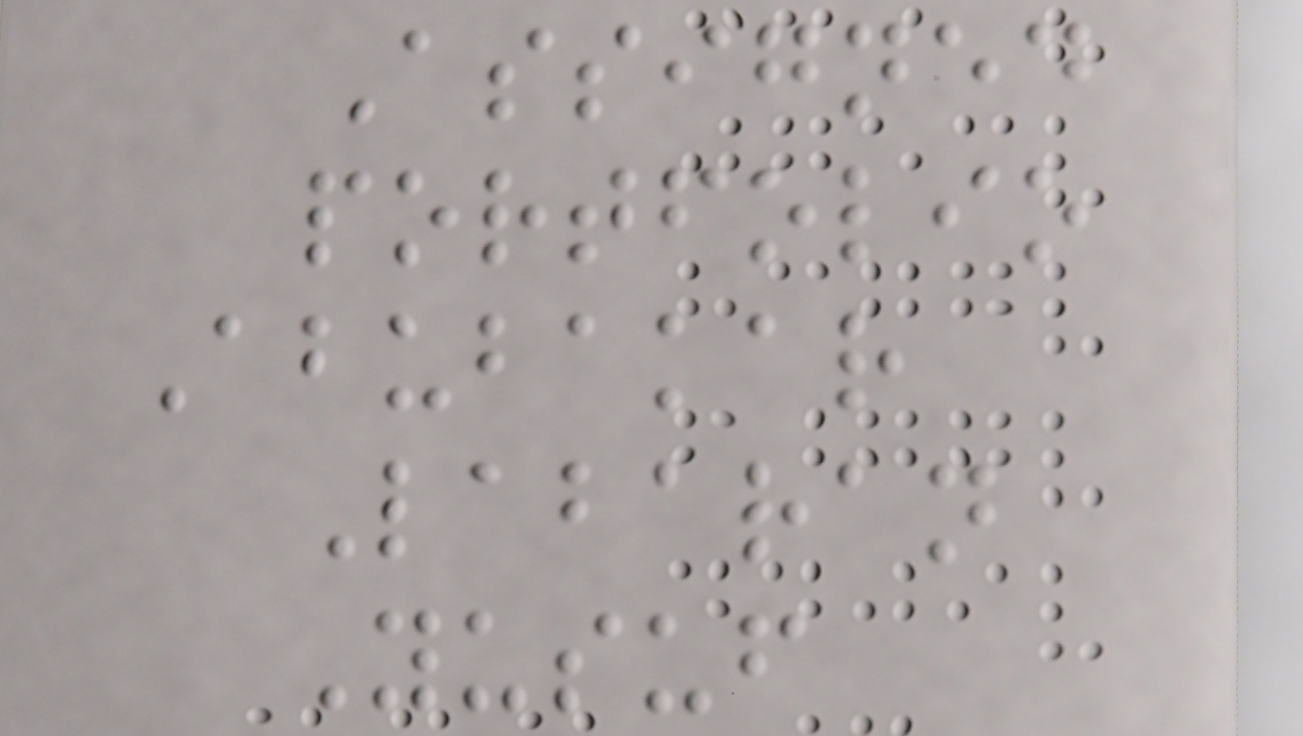Assigned
portfolio
Abubakar
Labaran
Yusuf
